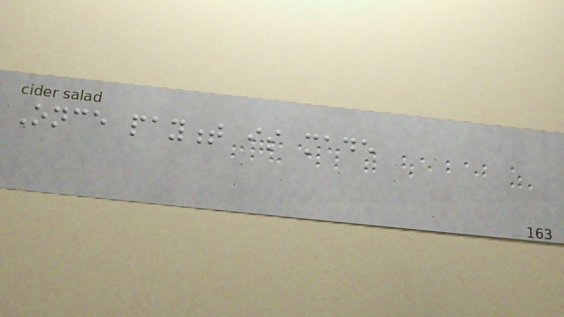Once payment is made
